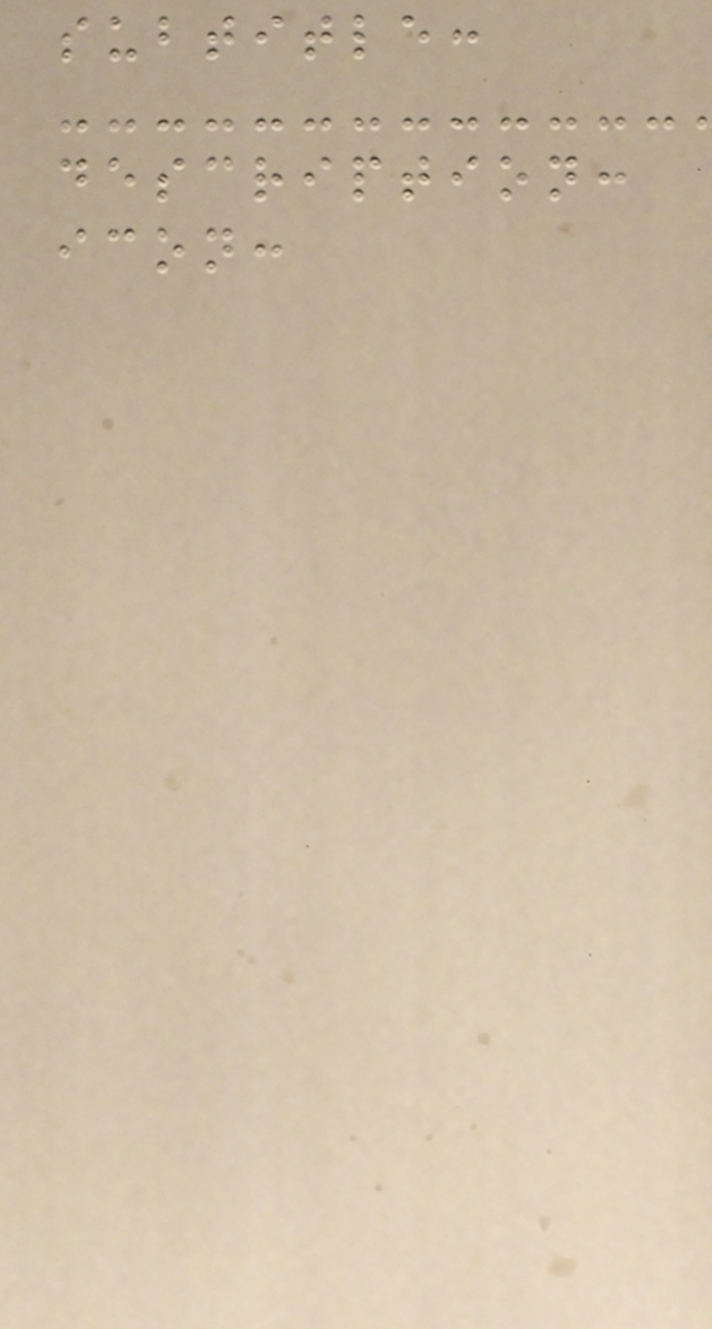subtitle:
description:
icon:
